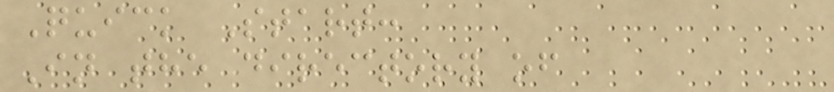Quick Start:
In the directory of
